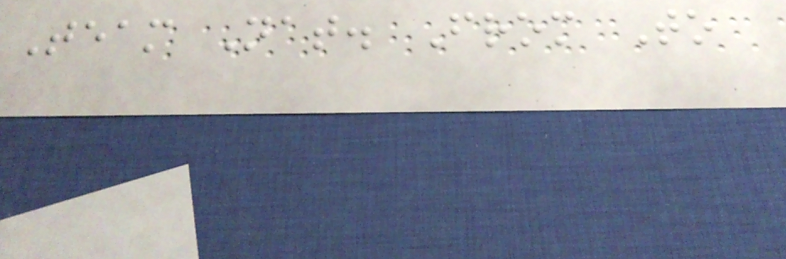Team Nat. From To
